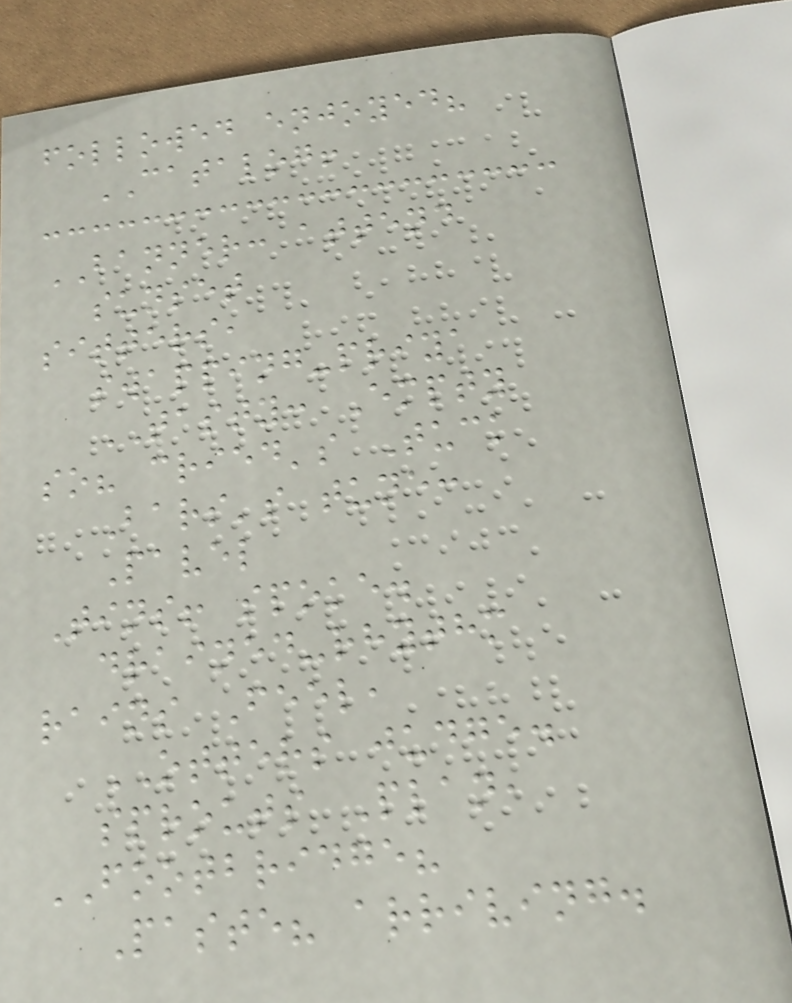followed enjoyed?
CATALOG!
BANNER: attend
sunset
sitters,
swapping-priya
TASTY: Empty
so? cried's Tuck
Bars's tune:
Pavel
Tins! spoke.
drained-rhythm
rains Feel,
OTTERS judge.
sprouts Plan,
FOOTBRIDGE?
Paste? arriving.
